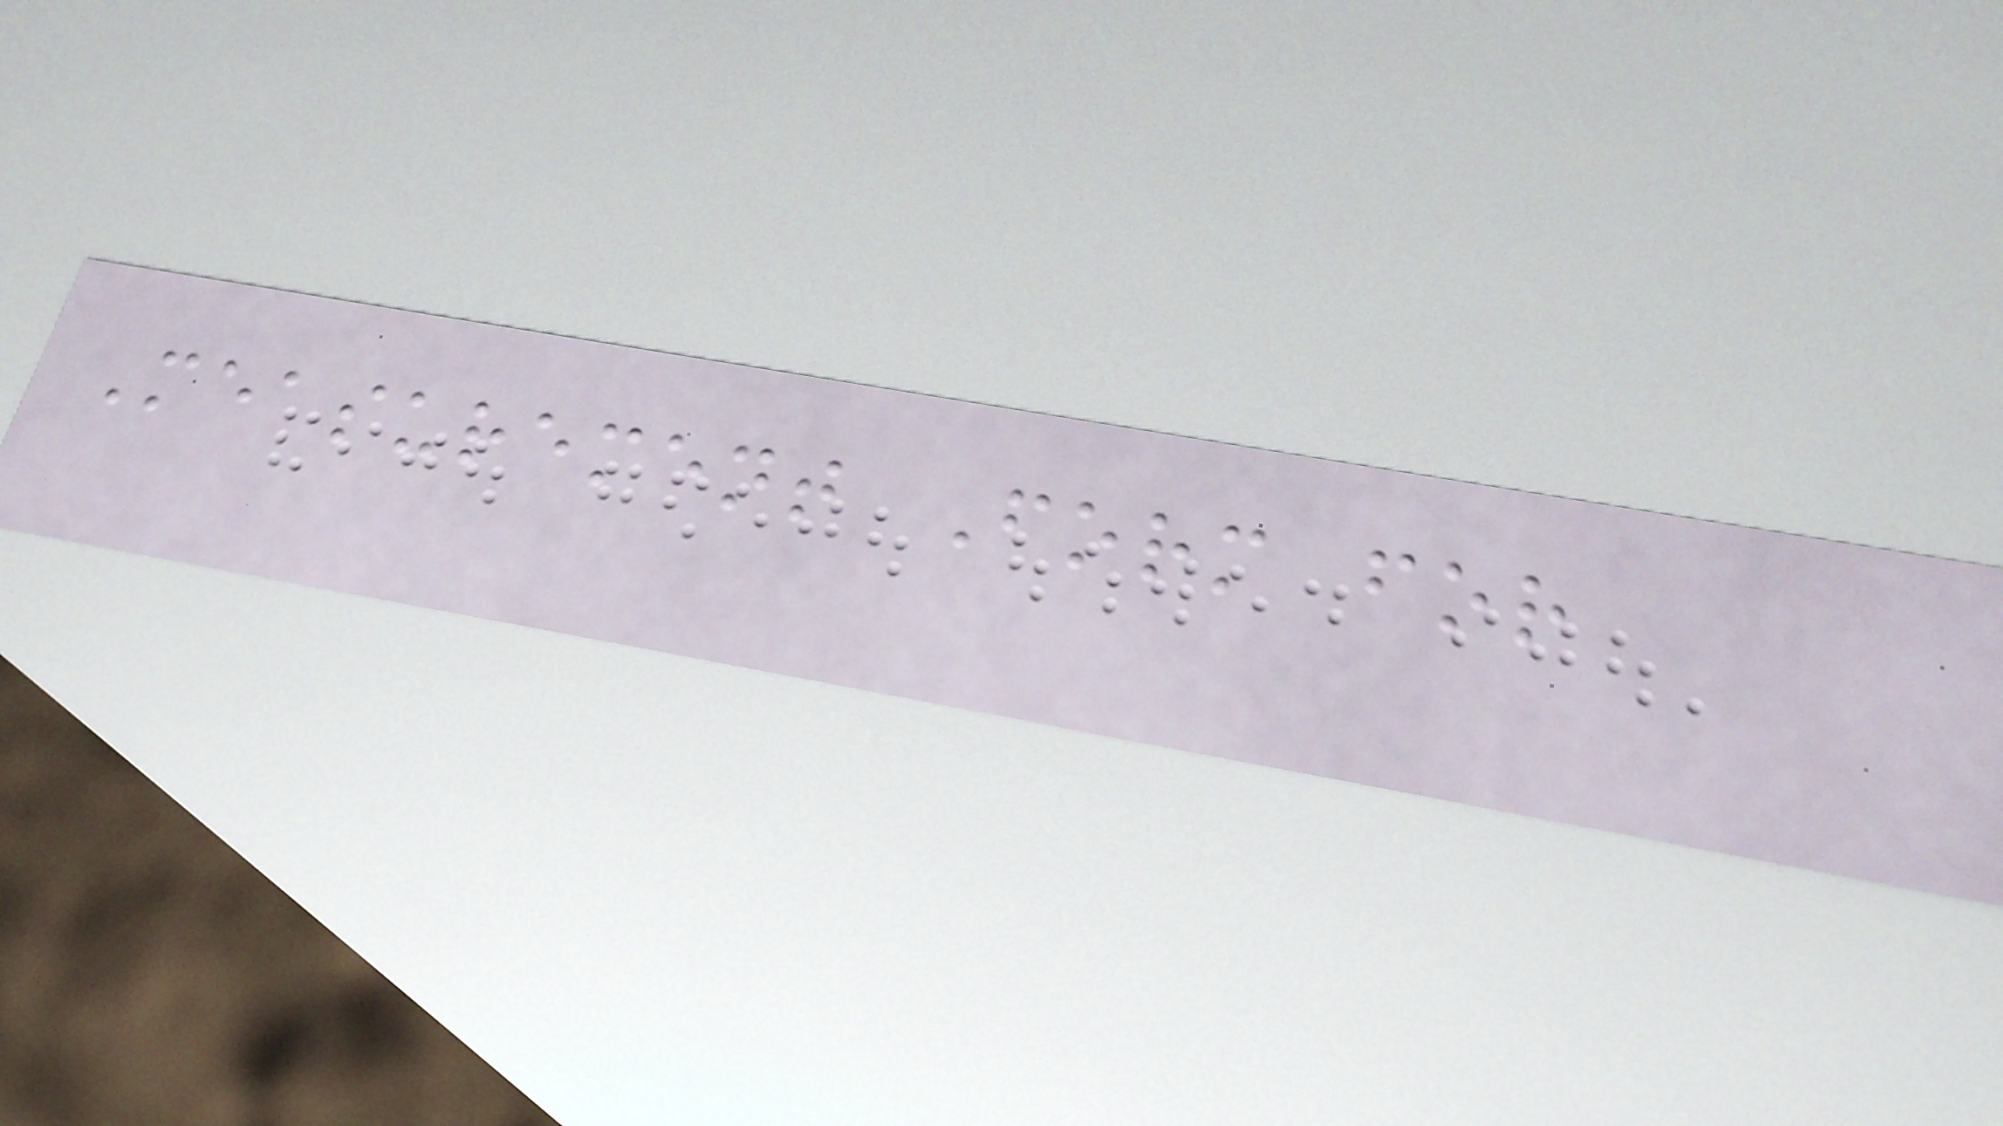Measurement Form for
